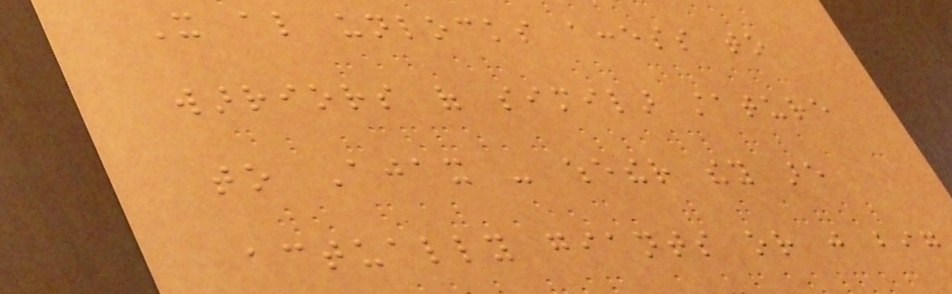It also unlocks access to
warriors of similar stature
to Ajax - whether they are
actually giants or just big
